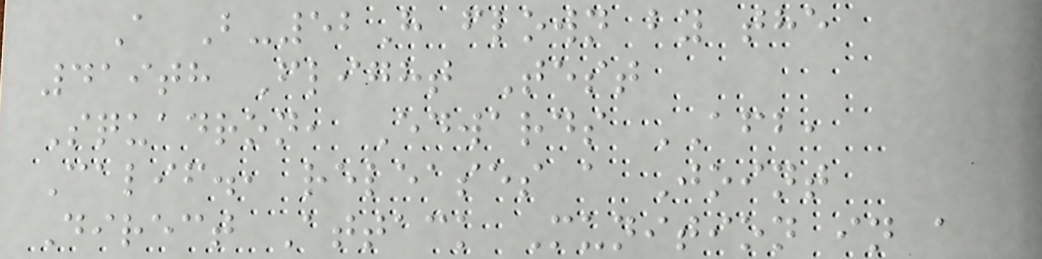A B-52H flown by the
419th Flight Test
Squadron, Edwards AFB,
Calif., releases a Joint
Direct Attack Munition in a
